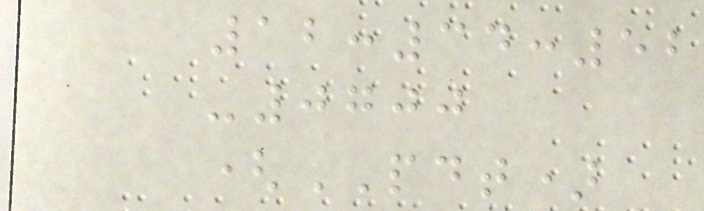12:34:52
-0700
(PDT)
